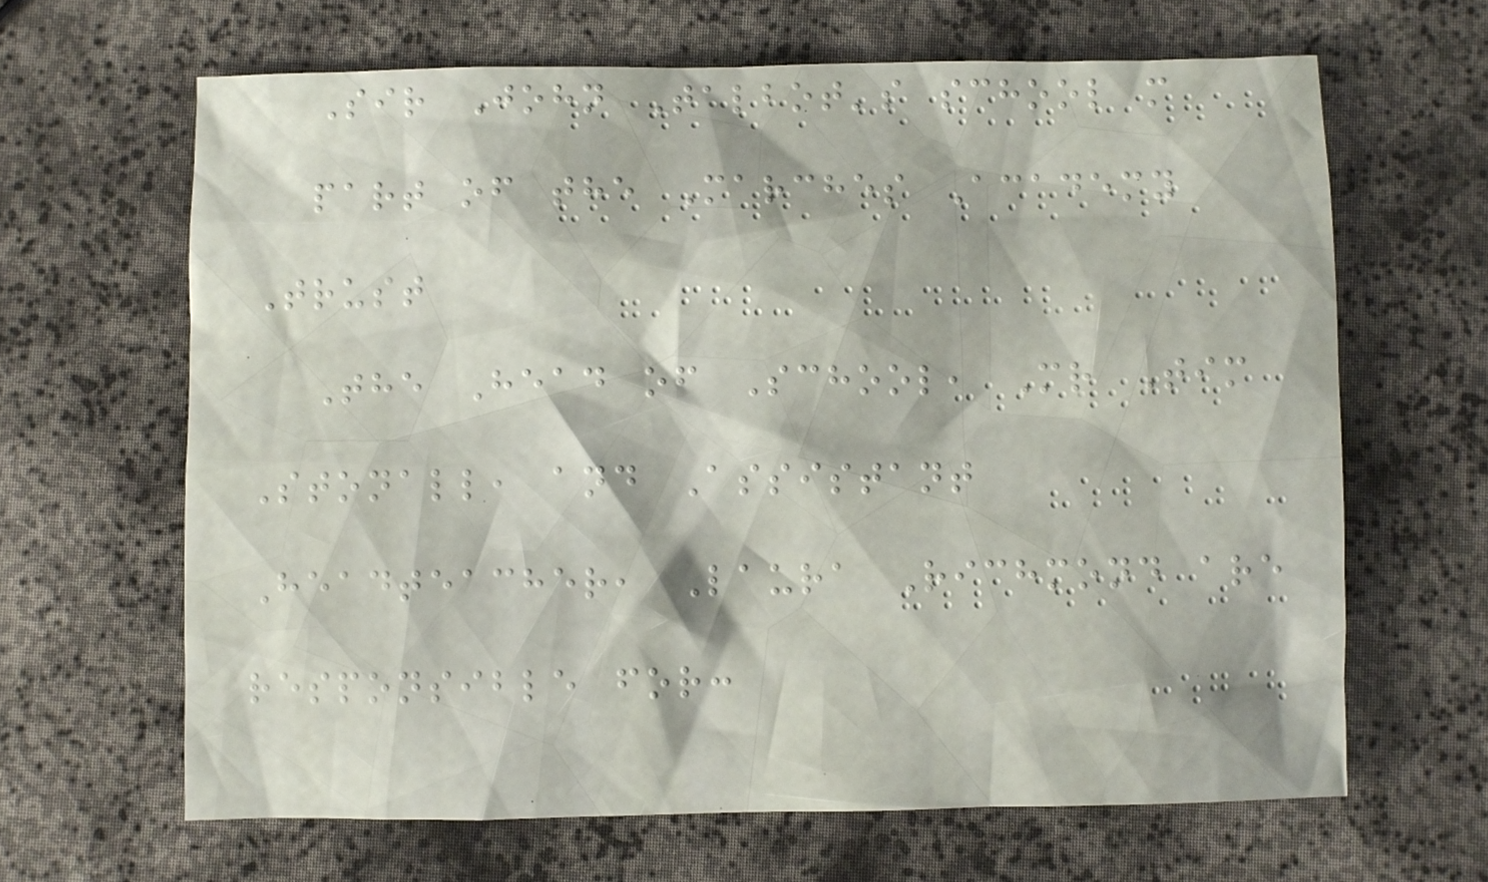Sir John Talbot's school m
part of the Marches Academy
Trust
The Head of School, Mr Tim
Stonall, and Assistant
Headteacher, Laura Richmond are
responsible for:
